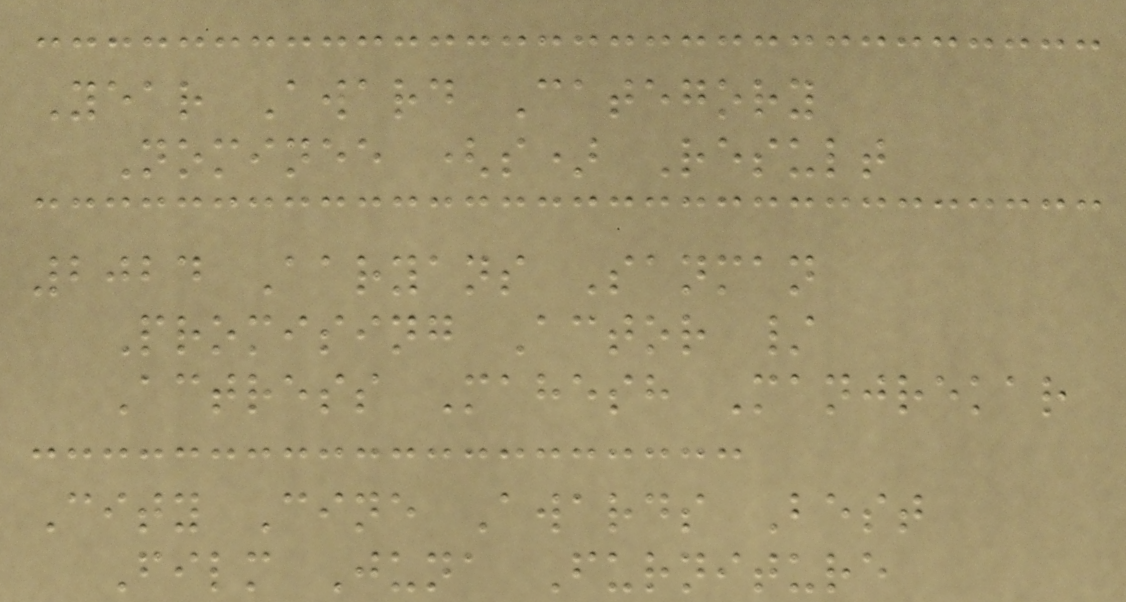Year Award Category
Nominee (s) Result
2024 Aaryans Sanman
Promising Actor /
Actress Mahesh Manjrekar
City Cine Awards Best
Film Juna Furniture
